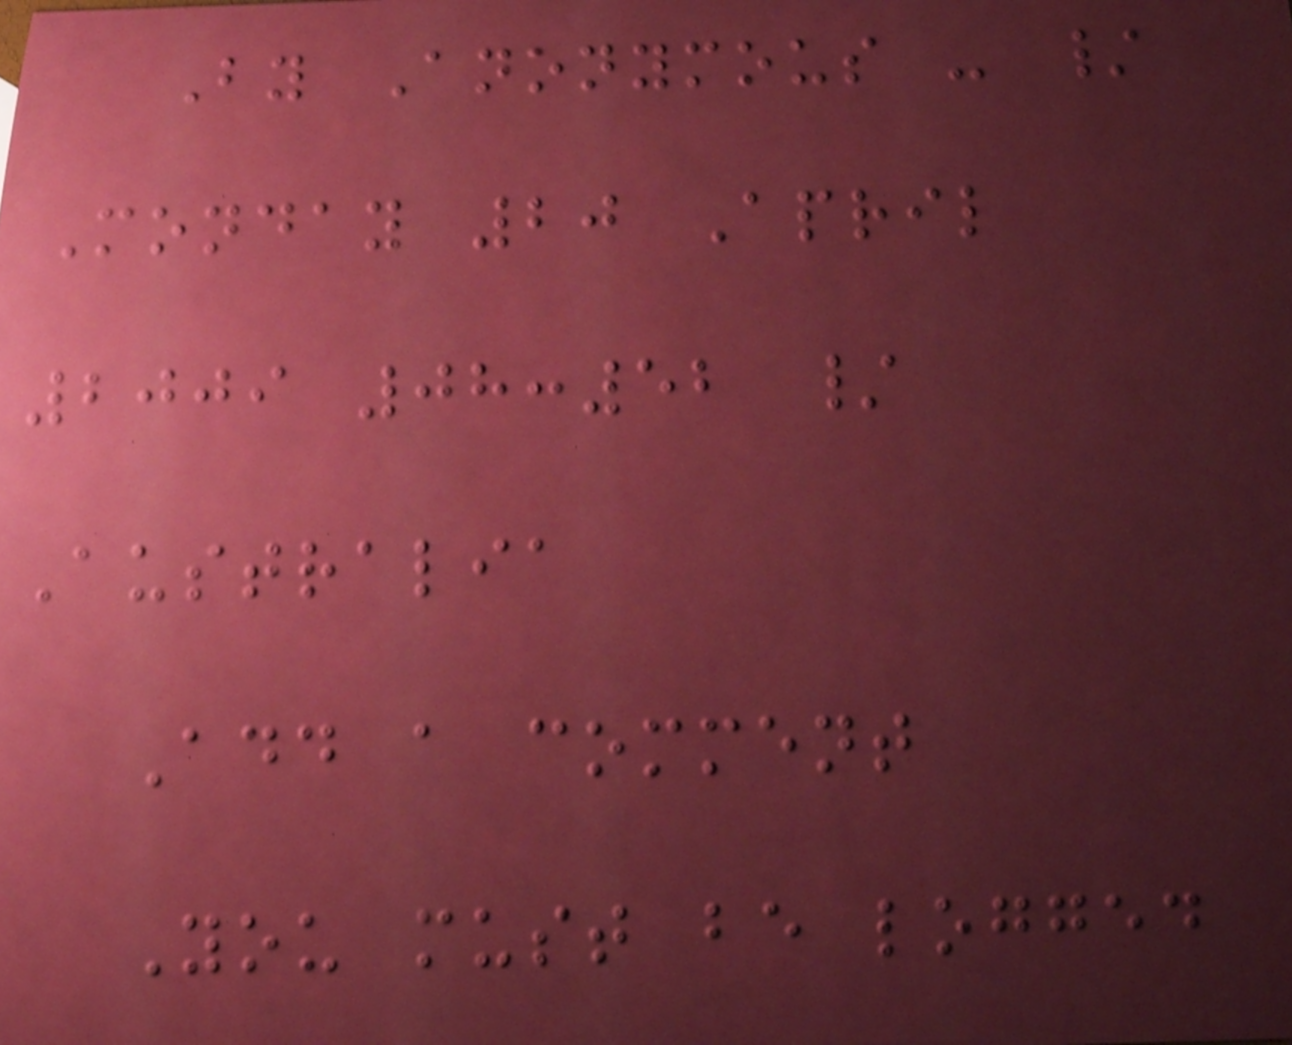By Anonymous - /
Monday 20 April
2009 08:52 /
Australia
Add a comment
You must be logged
